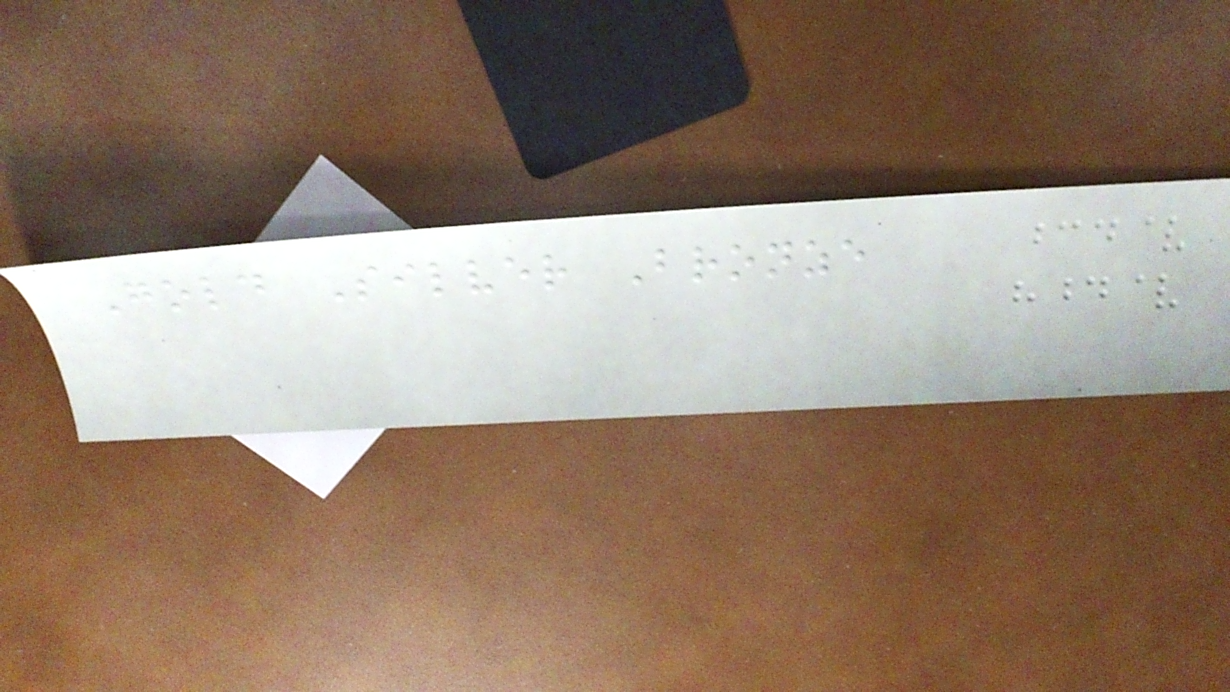Gold Silver Bronze
